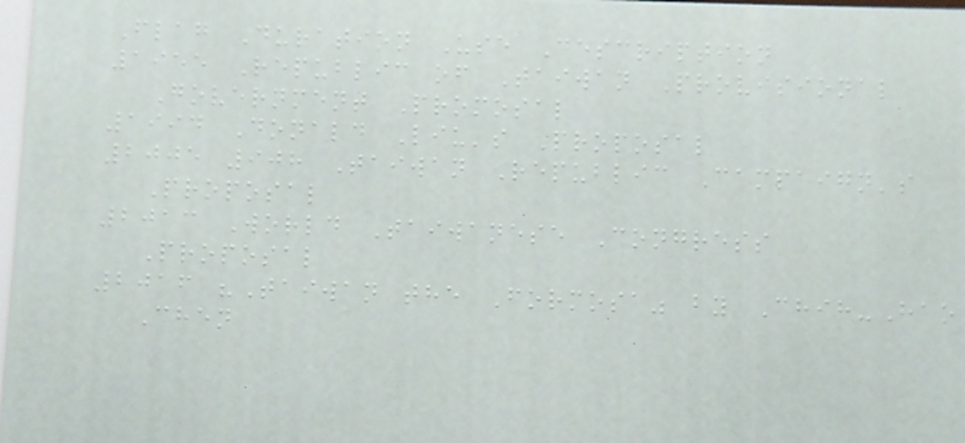Flag Duration Use Description
1955 Republic of Taiwan Provisional
Government Proposal
1994 Donald Liu's Proposal
2005 908 Taiwan Republic Campaign's
Proposal
2013 World Taiwanese Congress
Proposal
2016 "Taiwan the Formosa" by Chih-Hao
Chen
